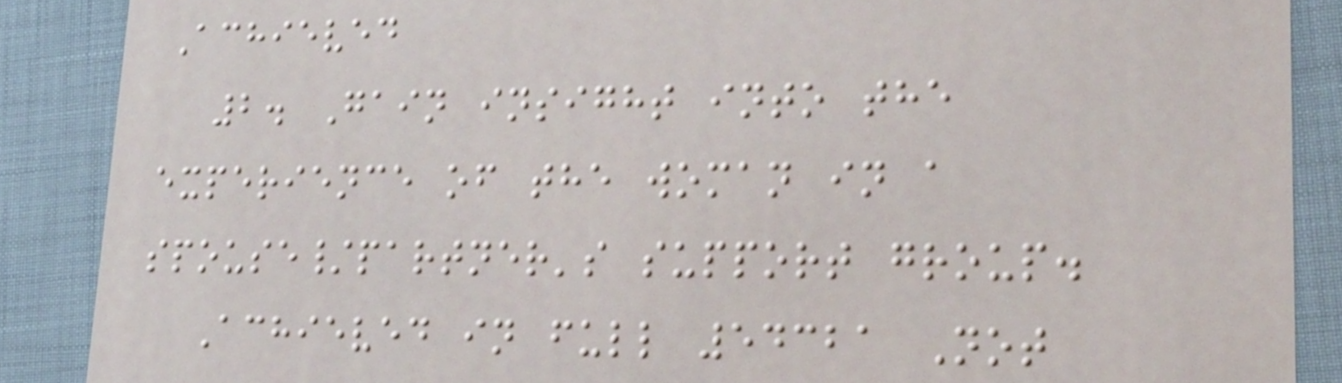Achieved
2. Gain insight into the
experience of the woman in a
spouse/partner's support group.
Achieved in full 54321 Not
